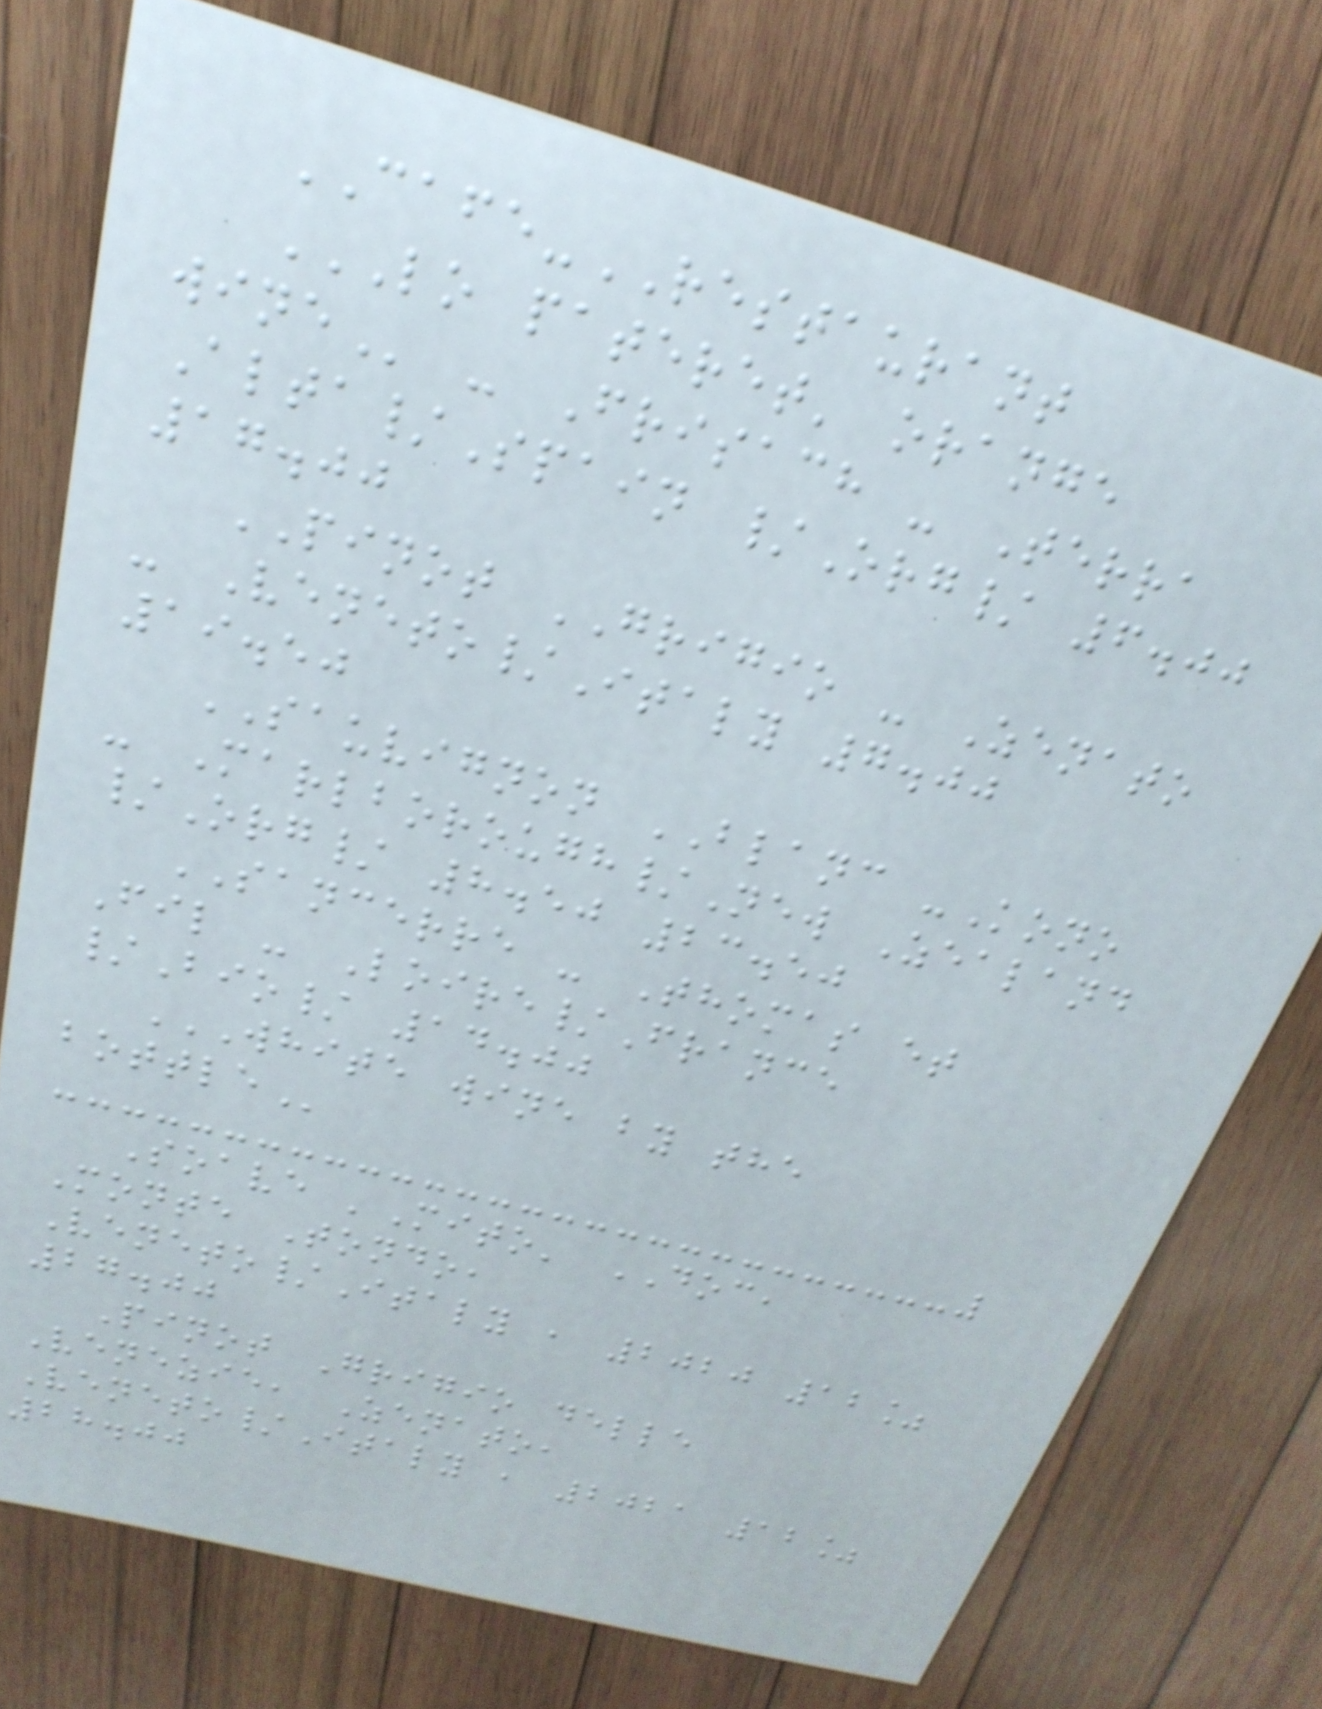CAFE-RESTAURANT
LO PATERET' ORANGE
WINE - Frisach - Terra
Alta/Spain /Org/ 6.00
17.00
PINOT GRIGIO - Zenato
- Veneto/Italy 7.00
19.50
SAUVIGNON BLANC -Kono
- Marlborough/New Zealand
/Org/ 8.50 23.50
SANCERRE - Thomas et
Fil - Loire/France
/Bio/ 14.00
WHITE WINE BY THE
BOTTLE
Soave 'Mito' DOC,
Monte Tondo,
Veneto/Italy , 2020 12%
27.00
Pinot Grigio delle
Venezie, Zenato,
Veneto/Italy , 2021 12%
28.00
